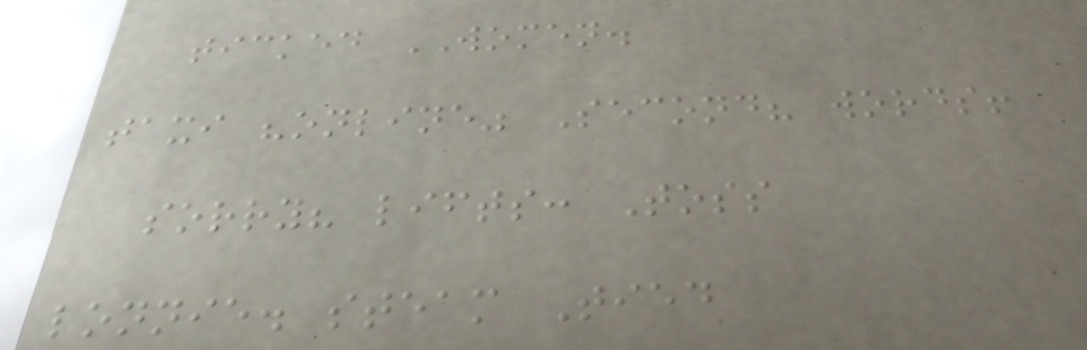ticked WOMEN.
taxi "online" Second? words!
sorry? lifts: Toss
lonnie. steam Tied
